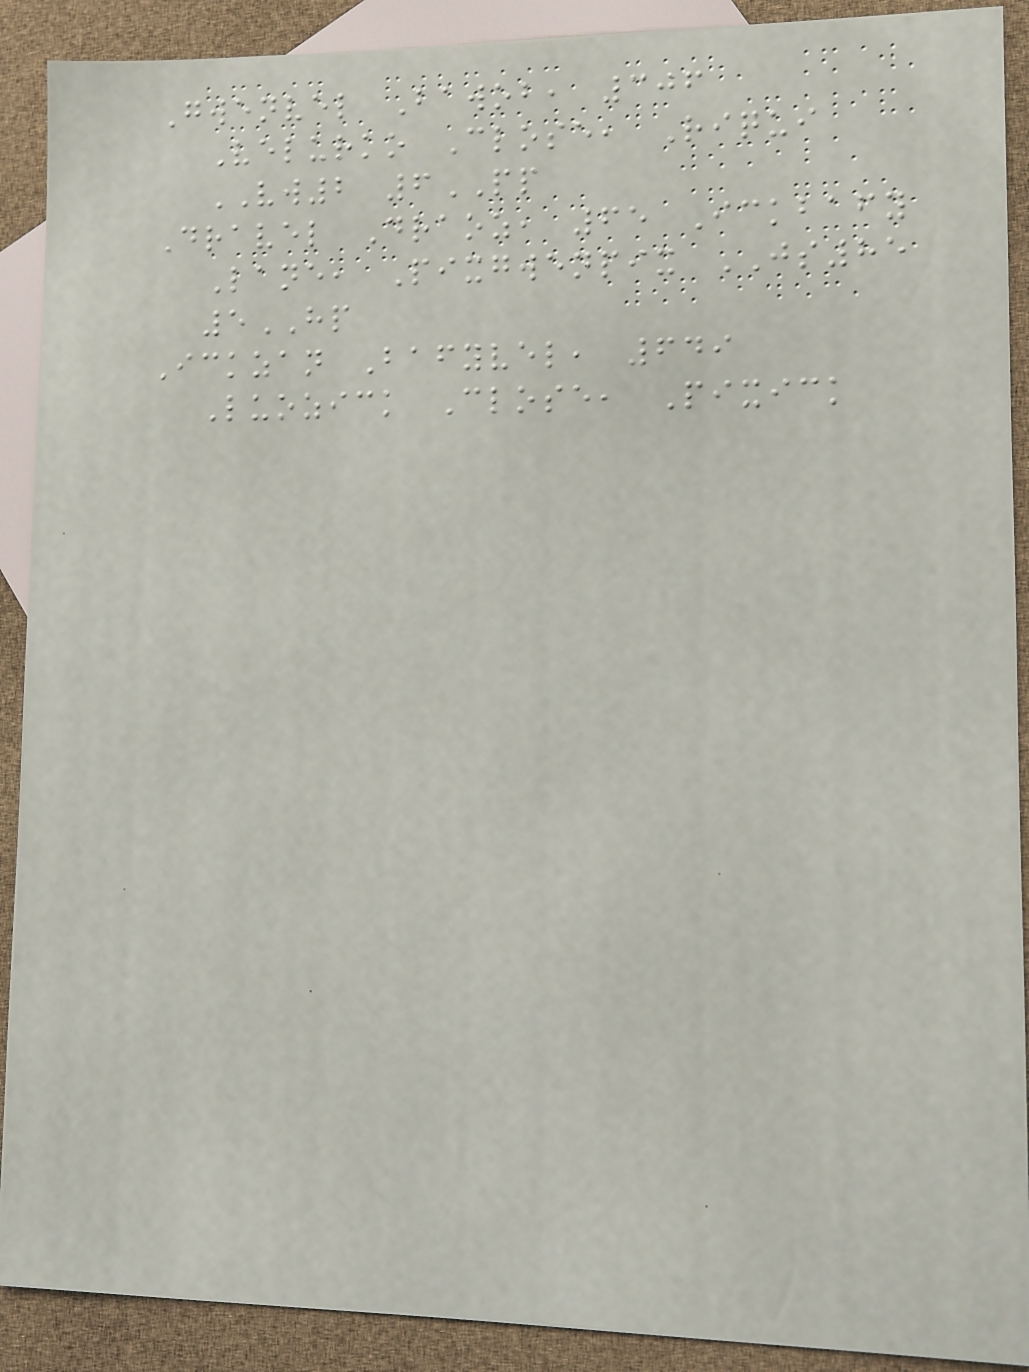Gwenvel Bawob, 306
Velurko Close, Riqui
VW2 6PP
Dravel Draoz, 65 Ickbafy
Lane, Pixgwenpix JS85
5HP
Ickzan Bafyvel, 649
Luozick Close, Pixick
